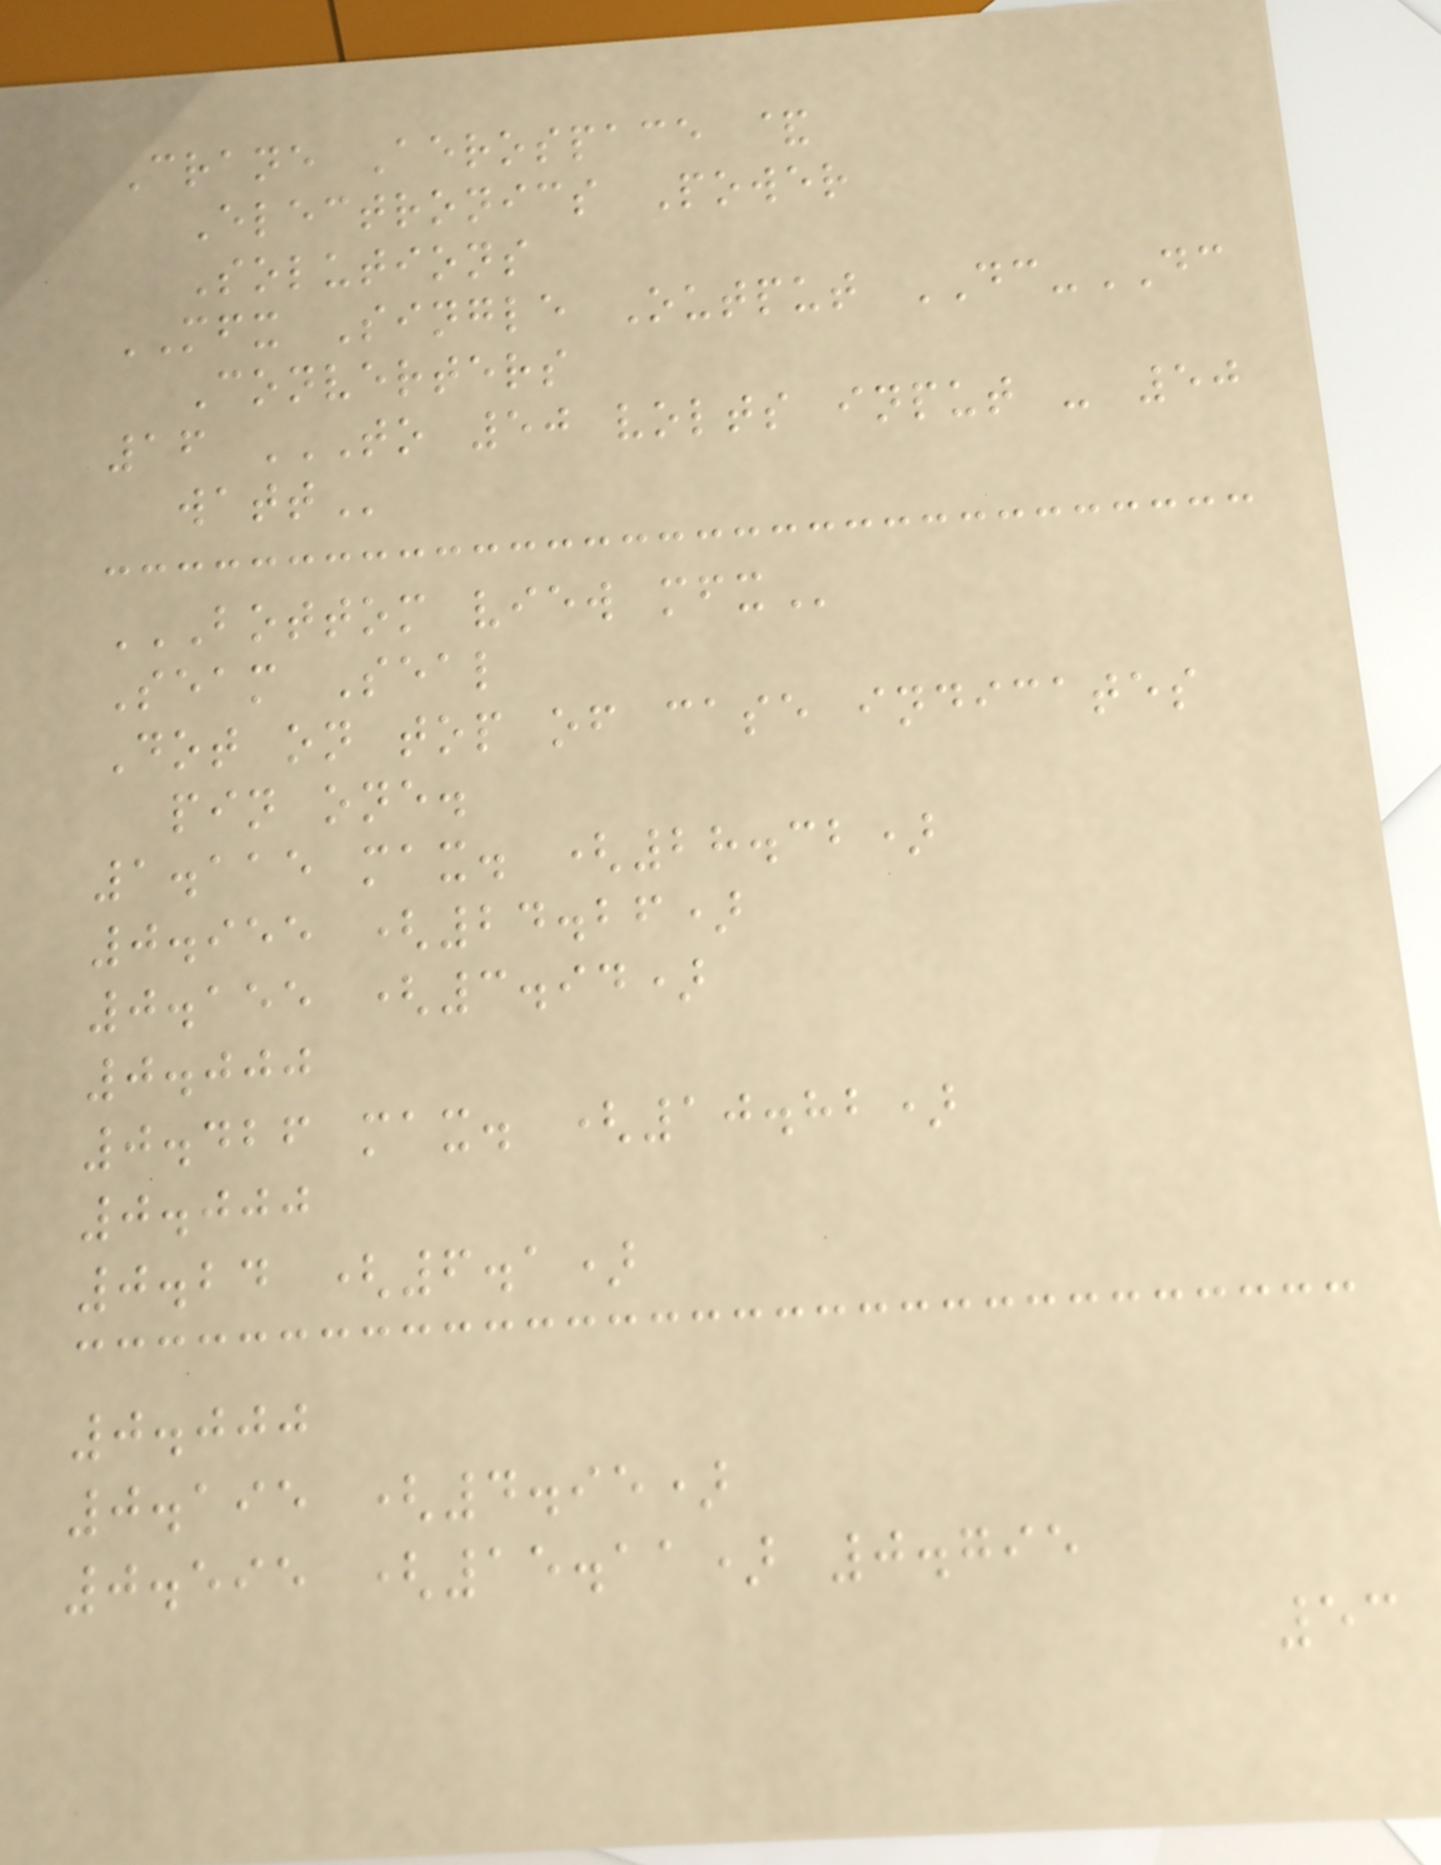Crane Aerospace &
Electronics Power
Solutions
MFX Single Output DC-DC
Converters
16 TO 50 VOLTS INPUT - 50
WATT
BOTTOM VIEW MFX
Seam Seal
Dot on top of case indicates
pin one.
1.115 max. (28.32)
0.955 (24.26)
0.155 (3.94)
0.000
0.426 max. (10.82)
0.000
0.24 (6.1)
0.000
0.195 (4.95)
0.595 (15.11) 0.795
53
